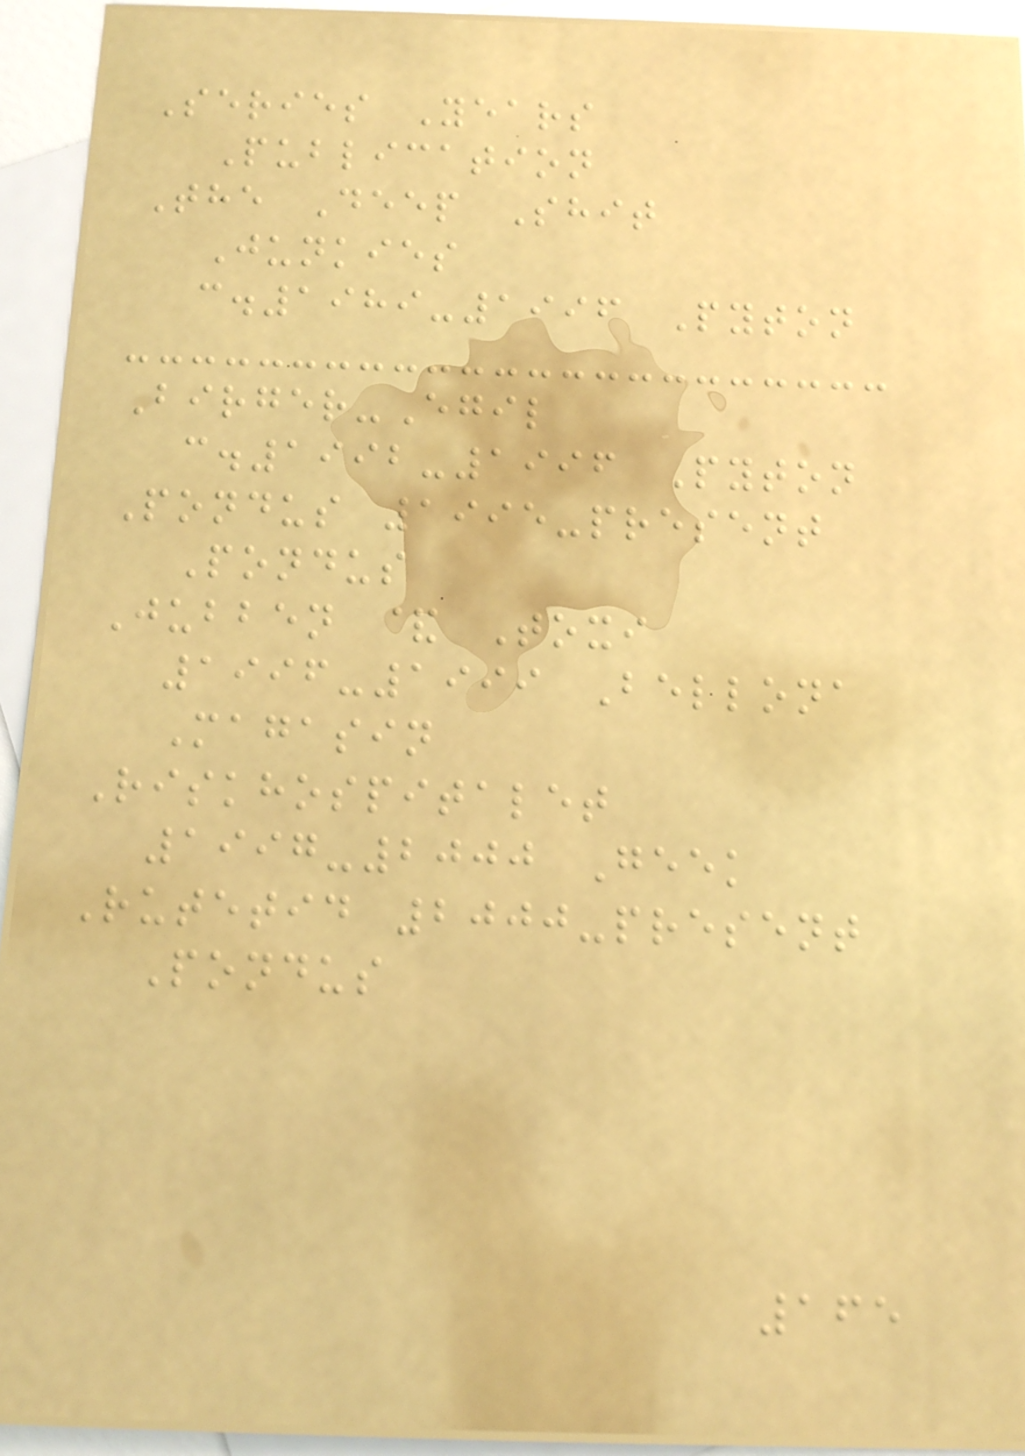Series Years
Publication
The Deep Shit
Junkies
c.1989-1996 Pyton
Birger-Egil
c.1992-1996 Pyton
Pondus 1995-present
Pondus
Jubben & Toxi
1996-1999 Bellona
Magasin
Riskhospitalet
1997-2000 Geek
Rutetid 2000-present
Pondus
165
